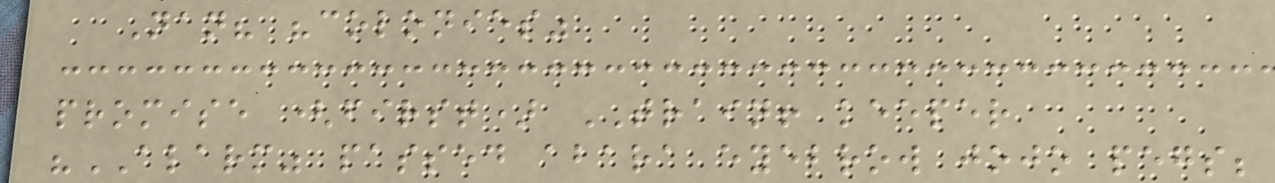Nan? "colonies"
promise (first) TRAIN! keeper
"ALARM" passed abara eyebrow jojo pegs;
